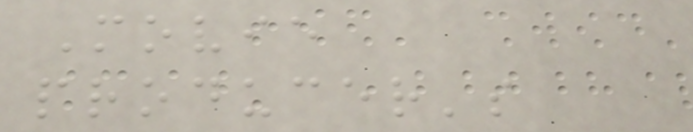Movie
producer's
